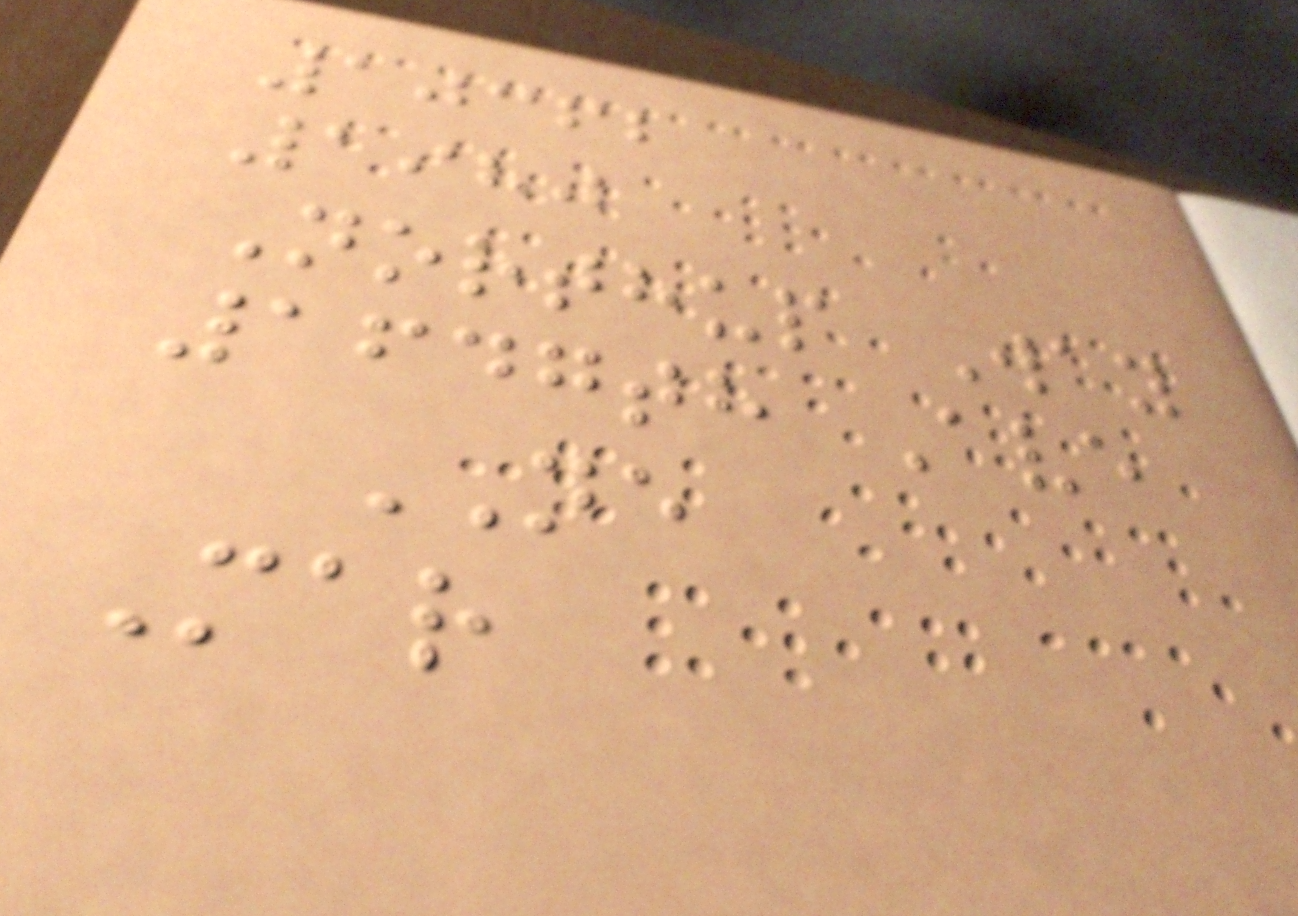10362
1980
Northup Way
1647th Ave
NE
Mar
